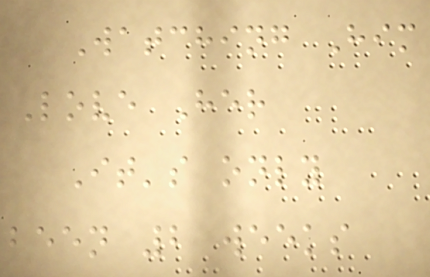Watching Him
Love Her
It's only
been 2 weeks
